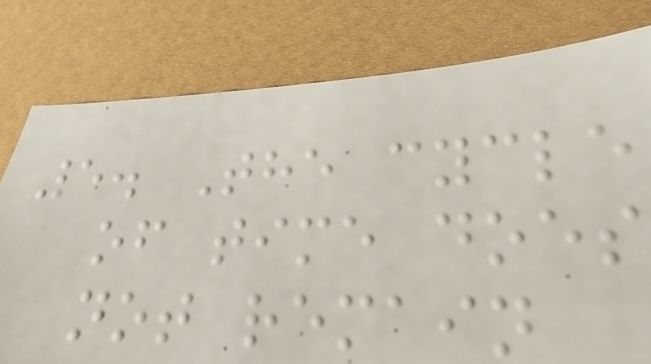5. The cycle
of time does
not remain
